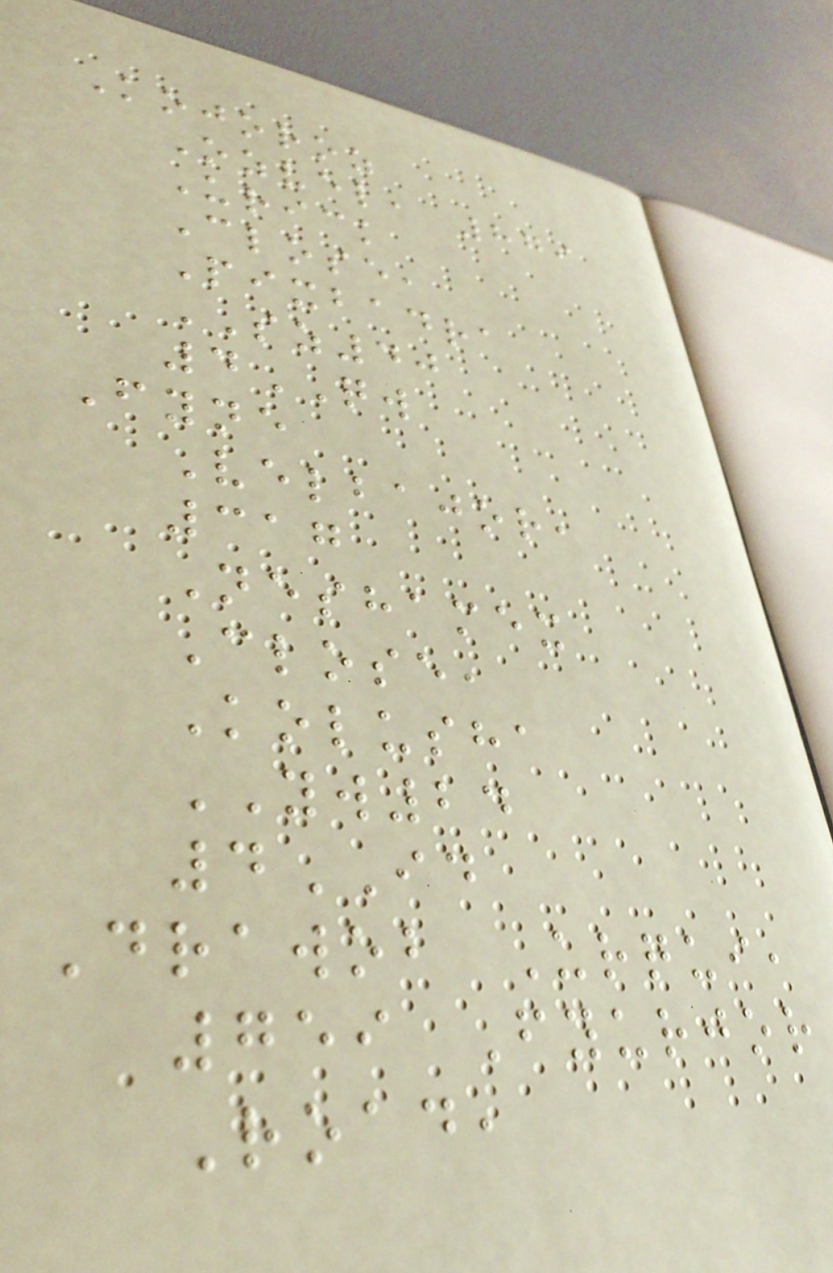Kojoroz
Ozvel, 879
Urick
Close,
Pixbadra
SZ40
4QW
Fyne
Velbajor,
317
Neshamex
Close,
Kolusha
YW24
4ID
Drawob Urqui,
759 Fyurjor
Road,
